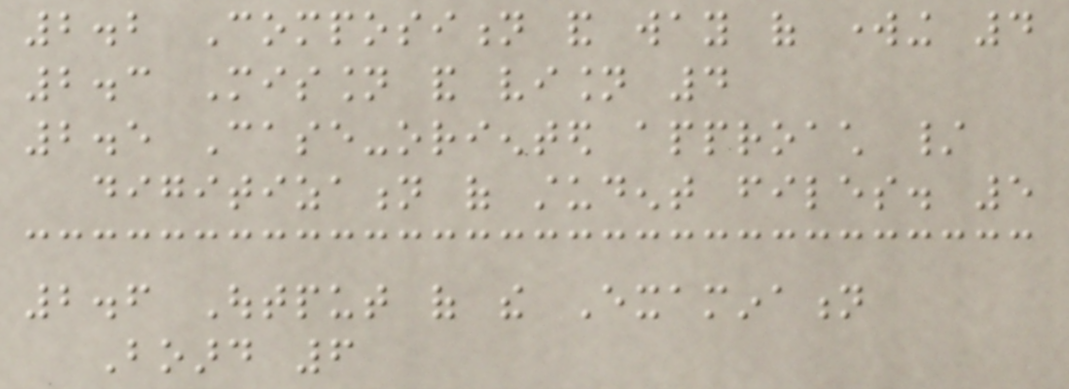2.2 Composition and way of working 4
2.3 Mission and vision 4
2.5 Case-oriented approach /
digitization of student files. 5
2.6 Output of the Examination
Board 6
